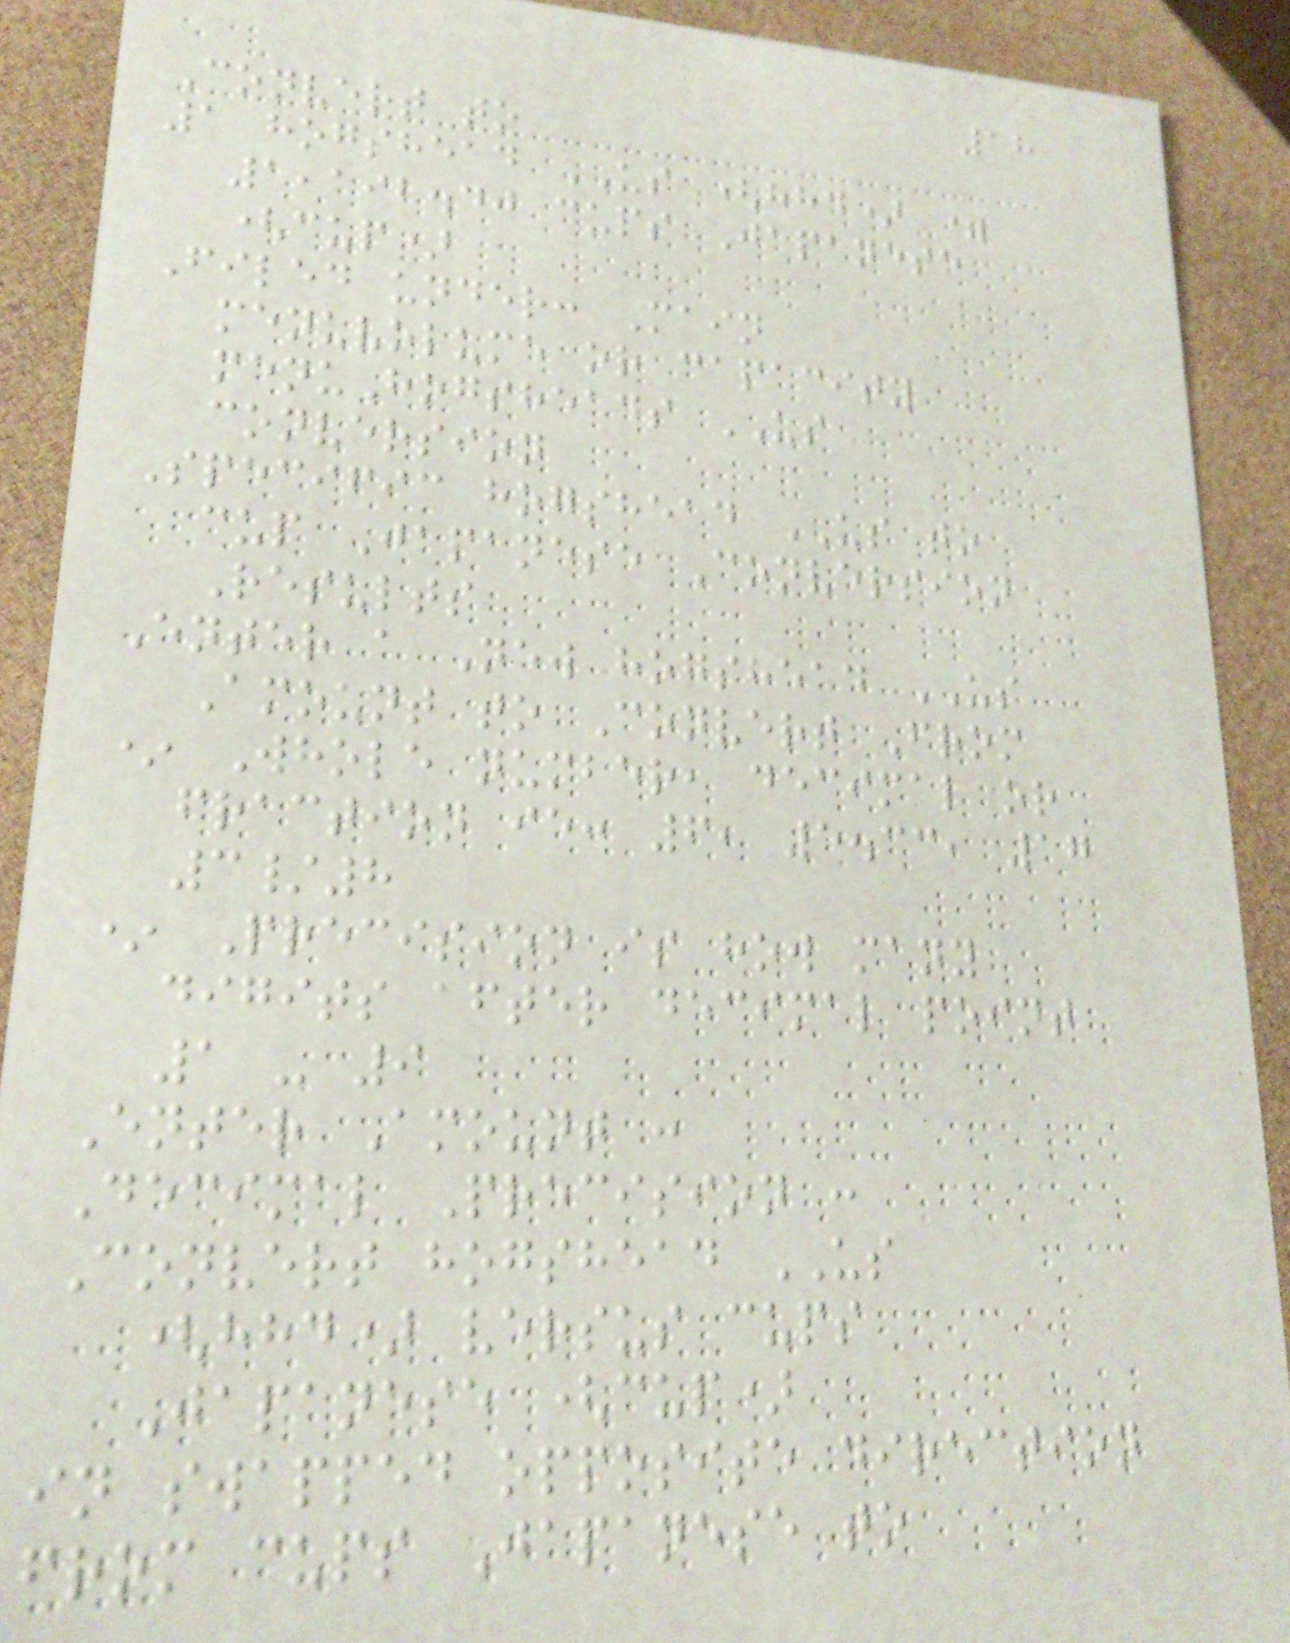18
Convert to
1 hogshead US (hhd) =
1,192.40 cups Japanese
(cup)
Filed under: Main
menuvolume or capacity
menuHogsheads US
conversion
Specific hogshead US to
cup Japanese Conversion
Results
Enter a New hogshead US
Amount to Convert From
* Whole number, decimal or
fraction ie: 6, 5.33, 17
3/8
* Precision is how many
digits after decimal point
1 - 9
Enter Amount :
Decimal Precision :
Convert hogshead US
(hhd) versus cups
Japanese (cup)
in swapped opposite direction
from cups Japanese to
